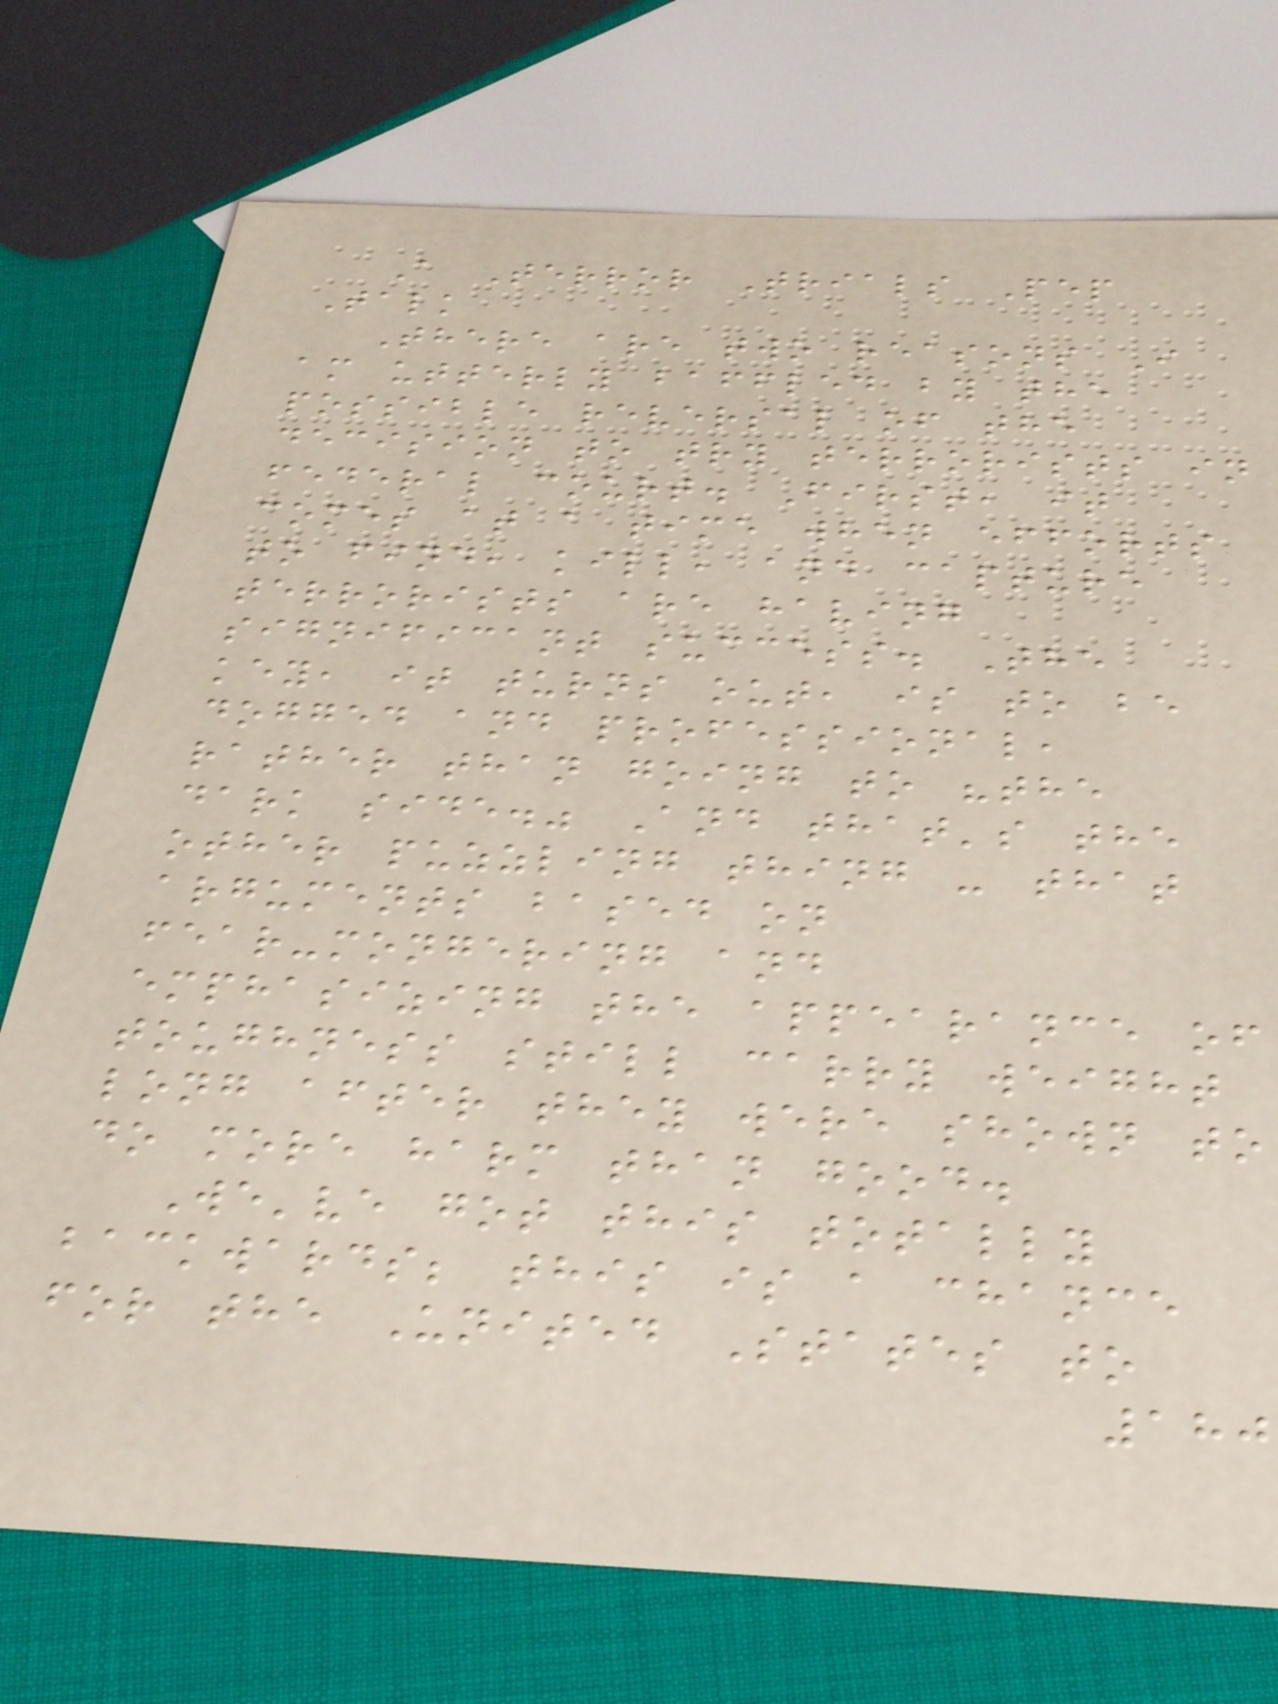A Terror Trials Pep
Talk
There are two reasons I
am utterly baffled by the
possible reversal of the
decision to try terrorists in
federal court. First, it
comes at a time when efforts
to find, kill, and capture
terrorists are having
significant success. The
key, it turns out, is to be
dogged and professional,
rather than going to "the
dark side." And that's the
other puzzling thing - that
arguments based on
fear-mongering and
emphasizing the appearance of
toughness still carry weight
long after they were shown to
do more harm than good.
We've got this totally
backwards; this is a chance
for the United States to
180
